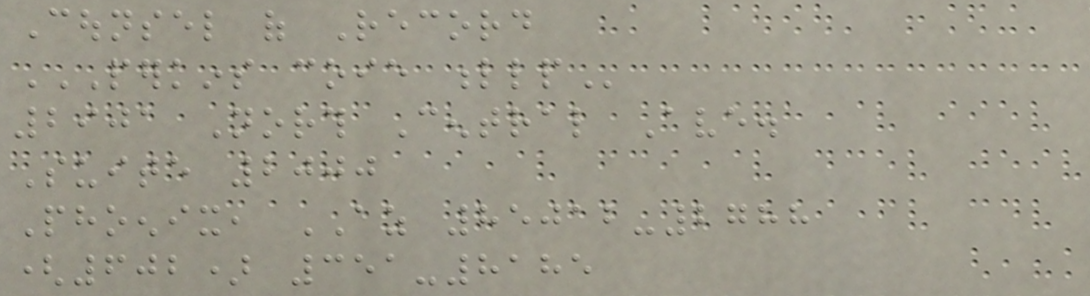Counsel of Record
PERKINS COIE LLP
2901 North Central Ave.
Suite 2000
Phoenix, AZ 85012-2788
(602) 351-8185
